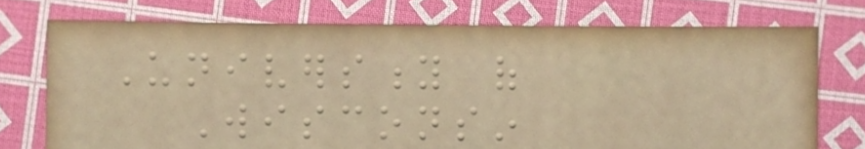University of
Wisconsin
